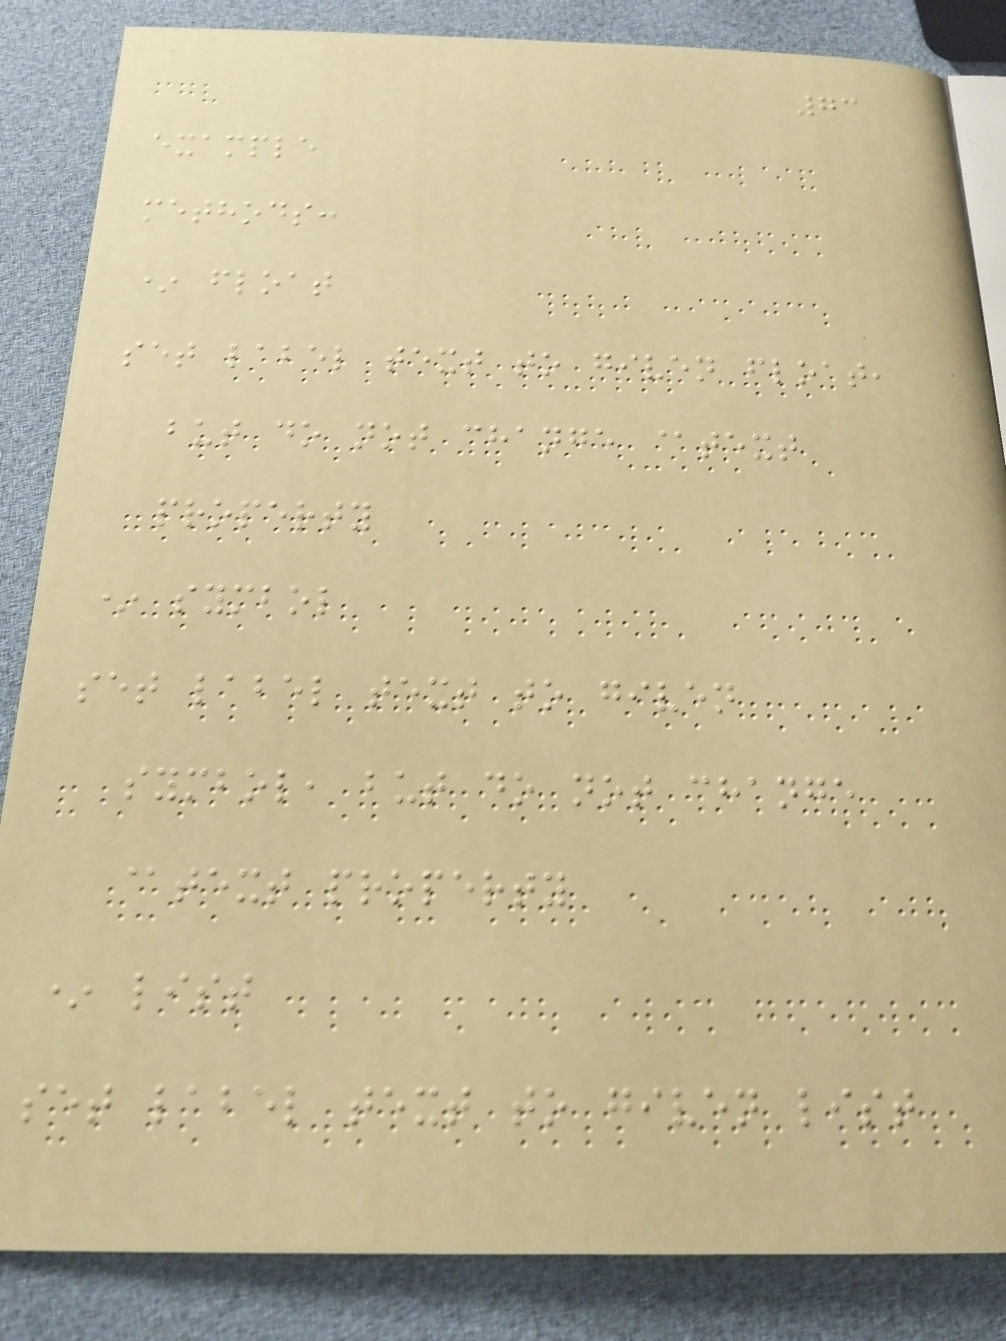73
example
methods:
* float
set label text to given float,
but do not change @text
property
* symbol
set label text to given
symbol, but do not change
@text property
* list
set label text to given list
